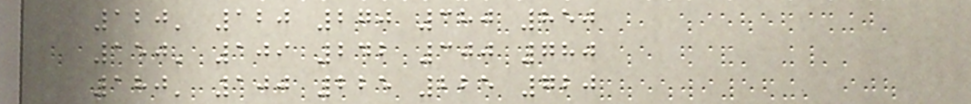120' 120 270 380 850
150' 109 242 300 780
180' 100 225 225 720
